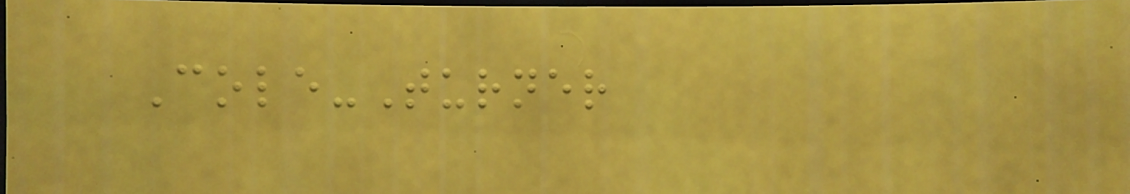Cole-Turner
